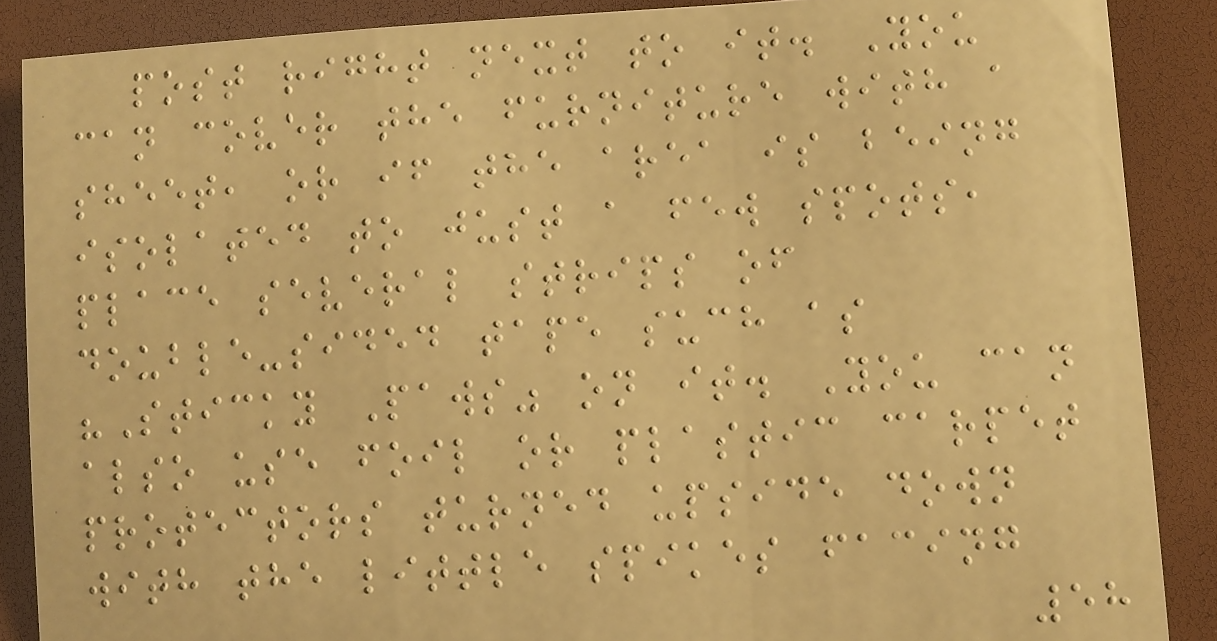post right next to it. You
can cover the furniture with a
sheet, or if the area is being
isolated to just a few spots,
place several strips of
double-sided tape such as
"Sticky Paws" on it. You can
also use foil or plastic carpet
protectors turned upside down
with the little spikes facing
58
